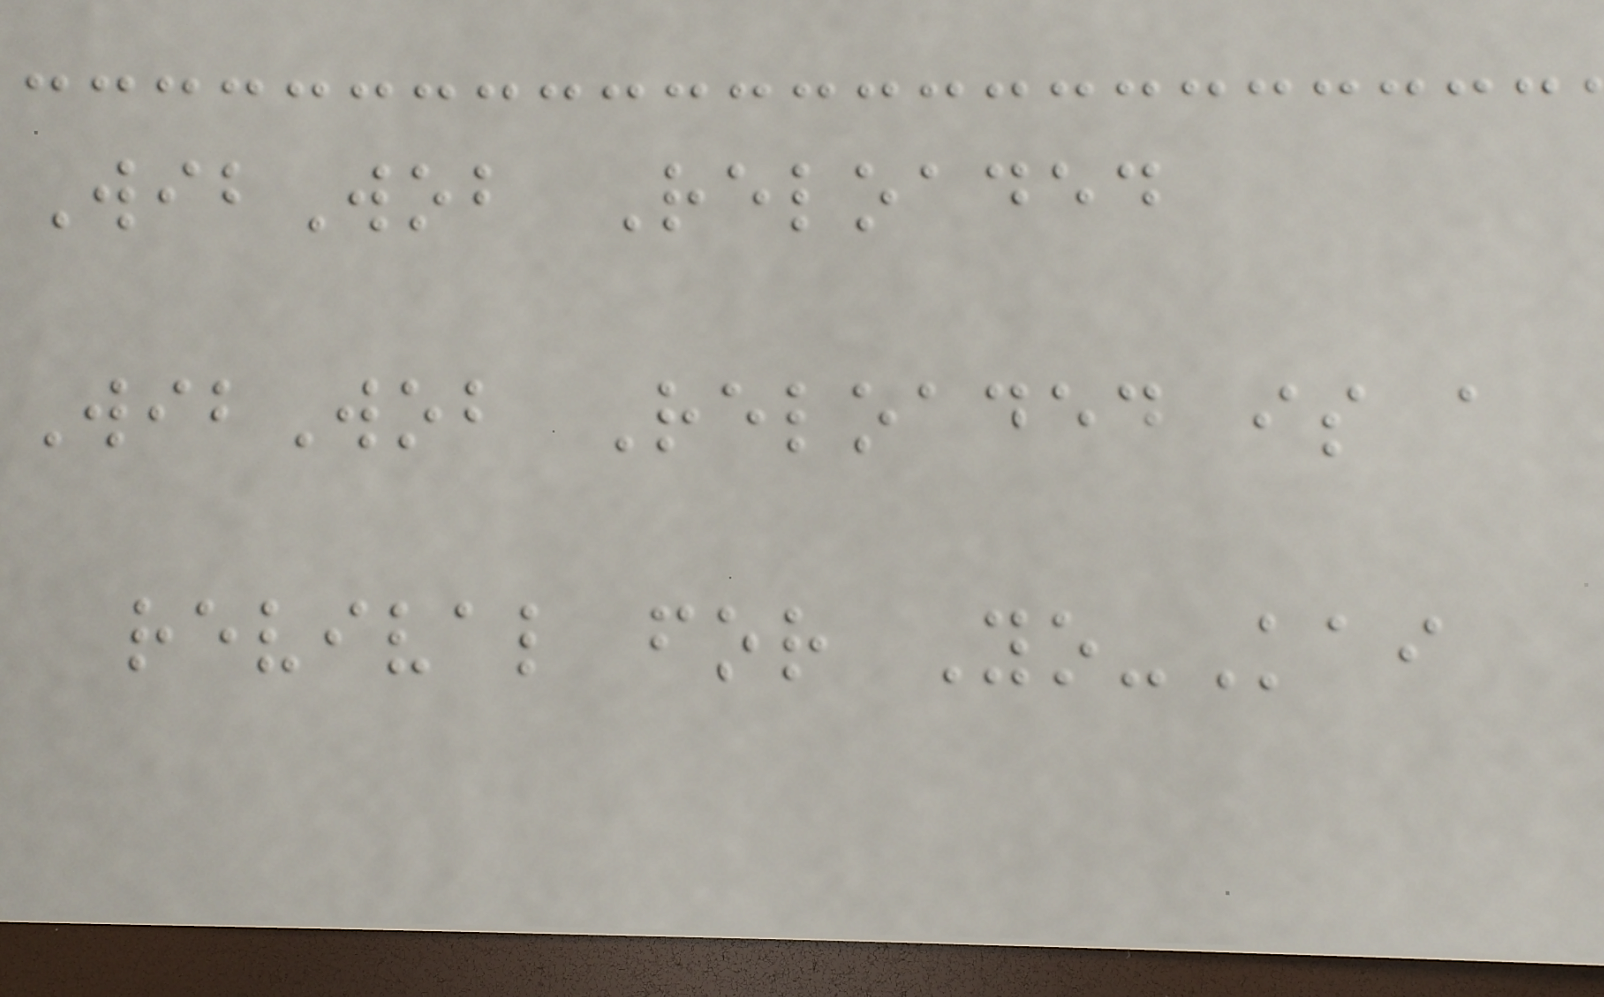WibWob Reloaded
WibWob Reloaded is a
revival for Yo-Kai
